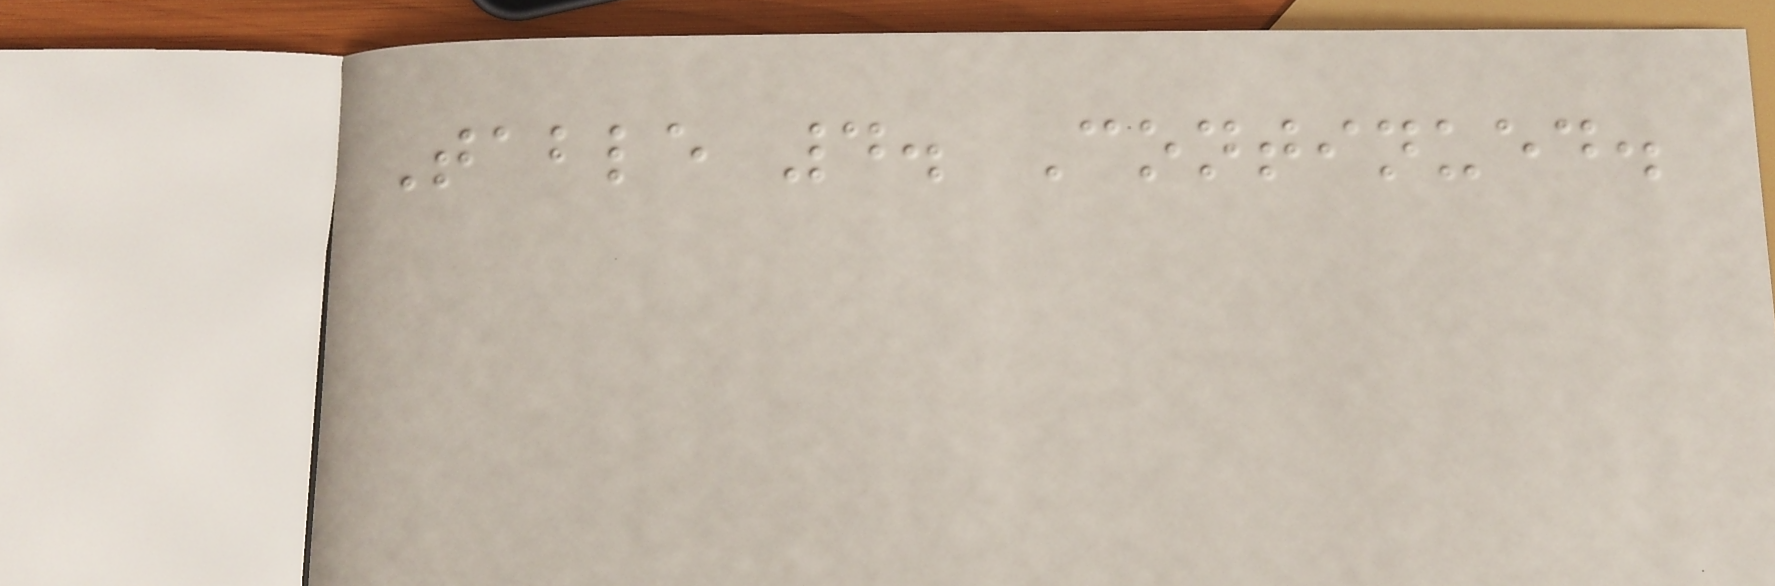Table 4. Continued.
